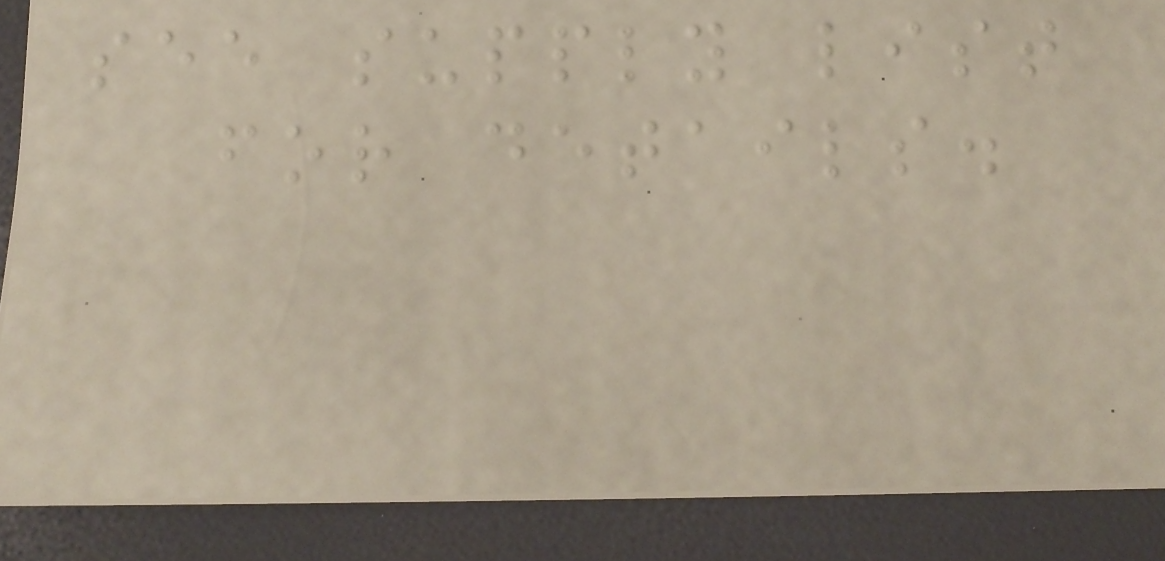see supply list
for details.
